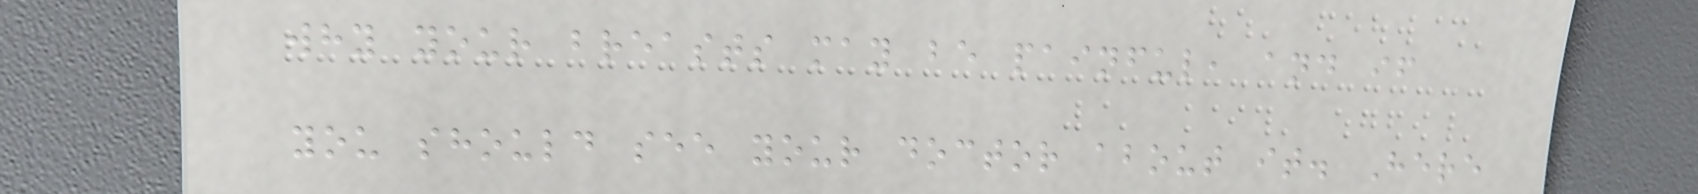why your breasts may be painful, and if
you should see your doctor about it. Here
